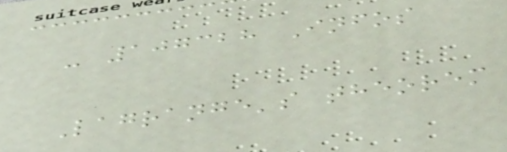- 107328 Infos
Lagrange's theorem
